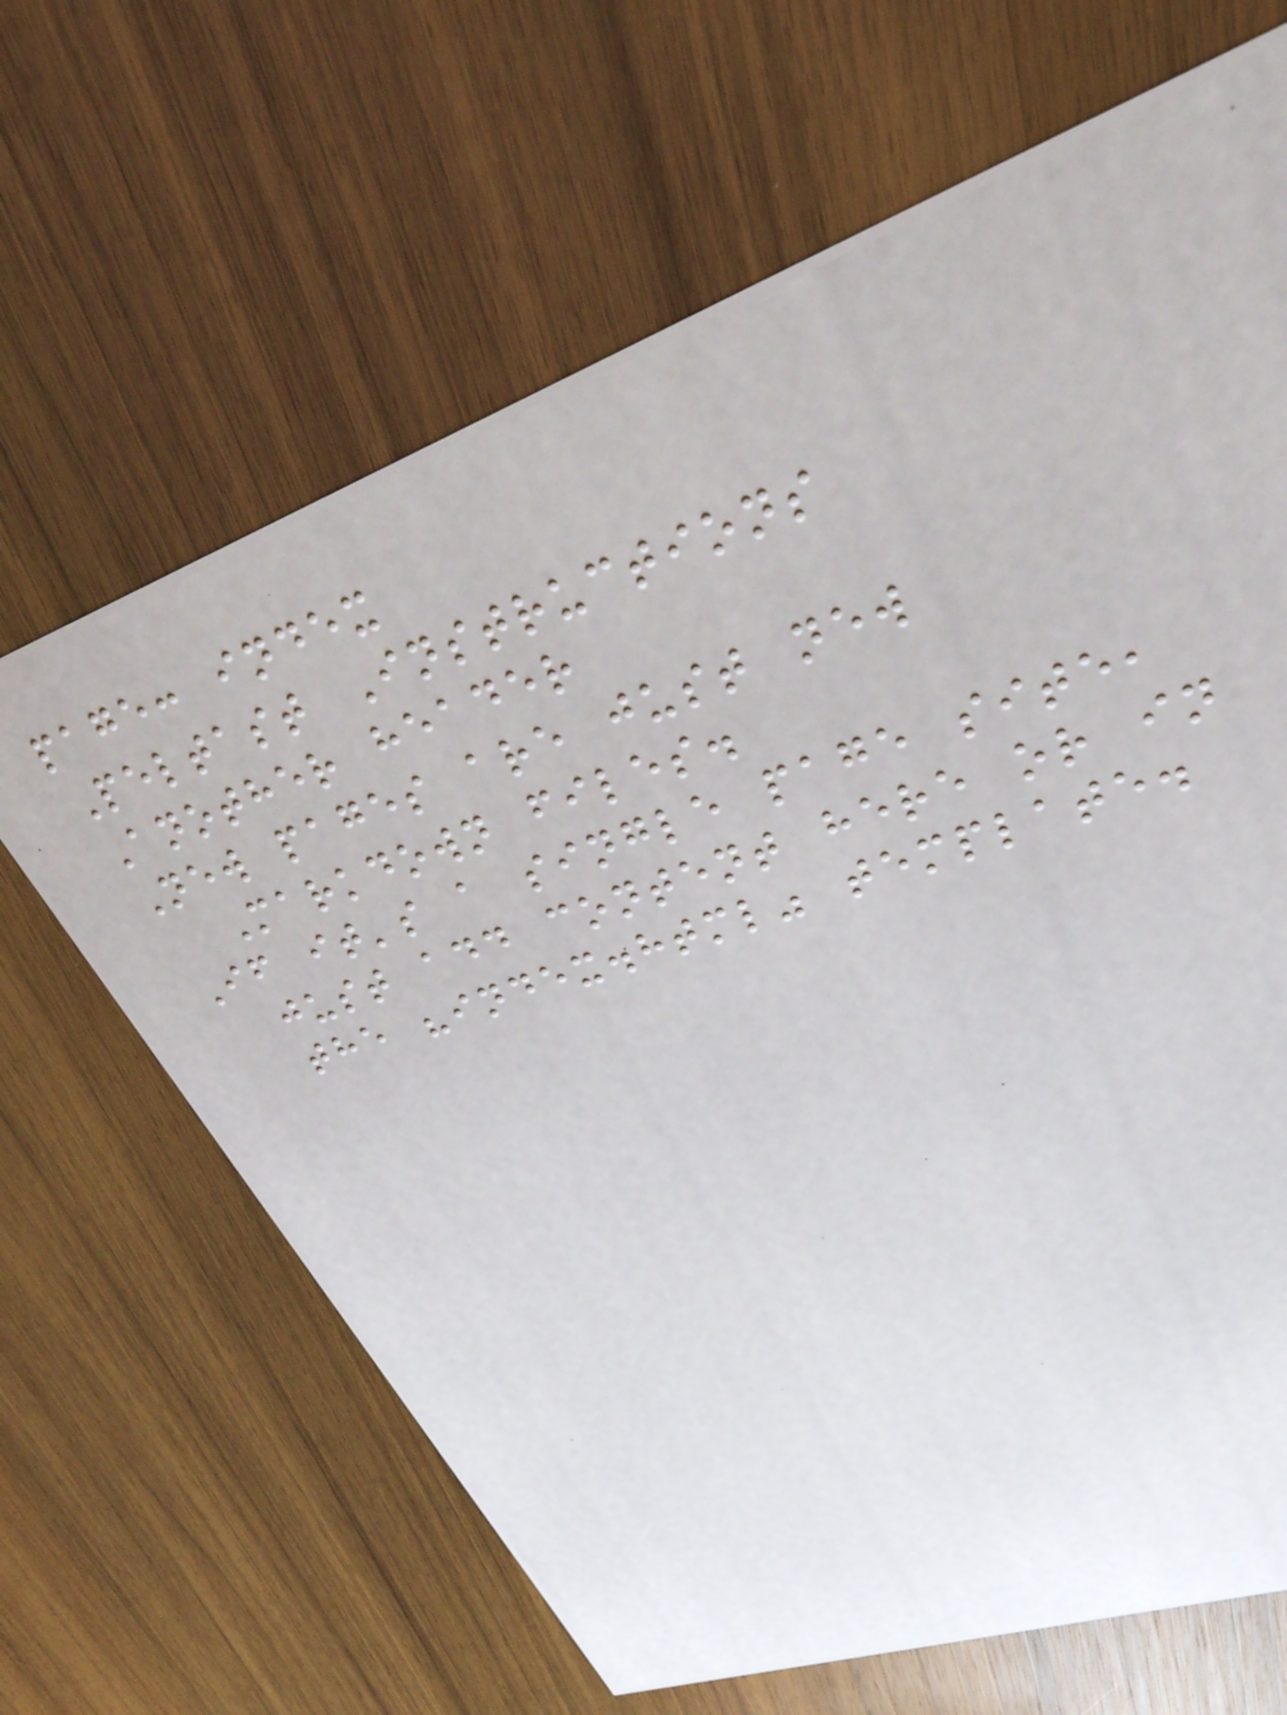page: index
Peltast Instructions
Another header
New pages are just new
Markdown files.
If it's a single page site,
just add content here or in
the "index.html" template.
